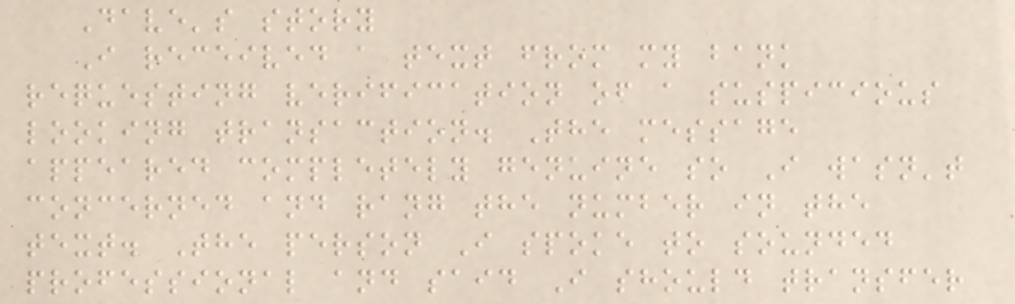Dave's story
I received a text from my bank
requesting verification of a suspicious
looking transaction. The message
appeared completely genuine so I wasn't
concerned and rang the number in the
text. The person I spoke to sounded
professional and said I should transfer
